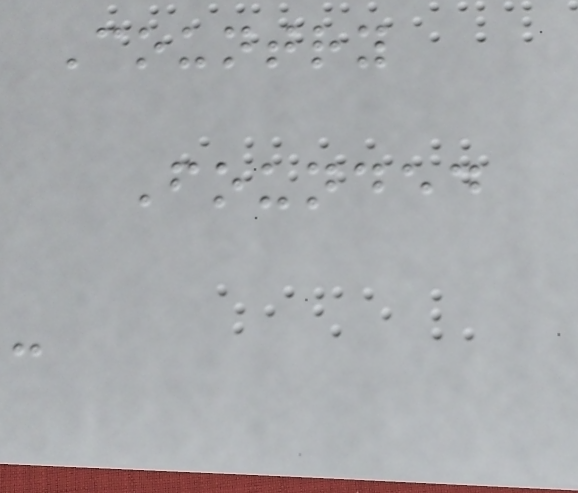Country
Founded
-
